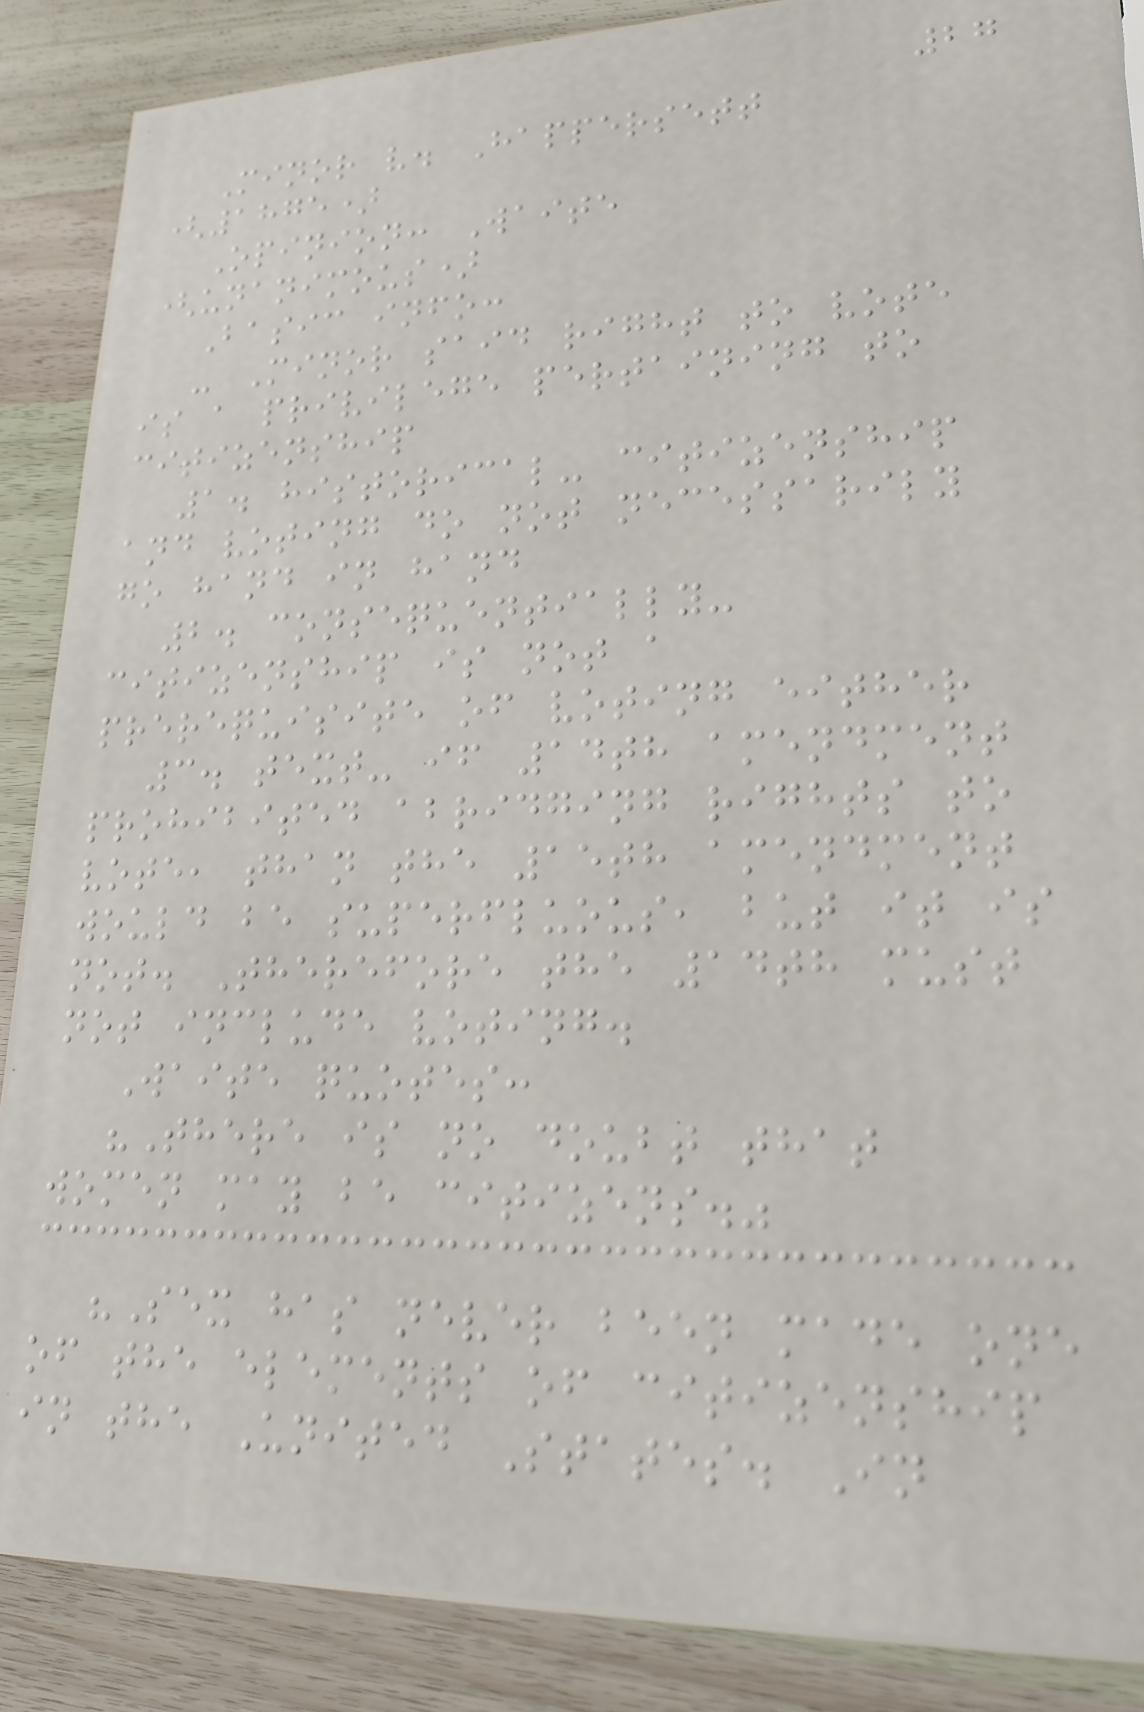27
Minor v. Happersett
(1875)
Opinion: Waite
(unanimous)
Basic info:
- Minor said right to vote
is a privilege pertaining to
citizenship
1. historical- citizenship
and voting do not necessarily
go hand in hand
2. consequentially-
citizenship is not a
prerequisite of voting either
3. text- if 14th amendment
prohibited abridging rights to
vote, than the 15th amendment
would be superfluous, but it is
not. Therefore the 14th must
not include voting.
Waite quotes:
"There is no doubt that
women may be citizens."
"Sex has never been made one
of the elements of citizenship
in the United States. In
